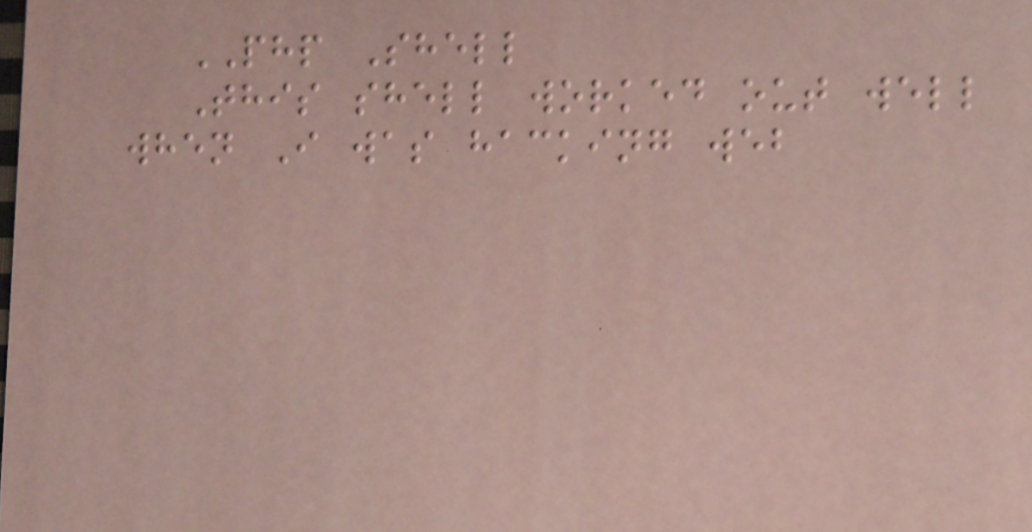PHP Shell
This shell worked out well
when I was hacking web
